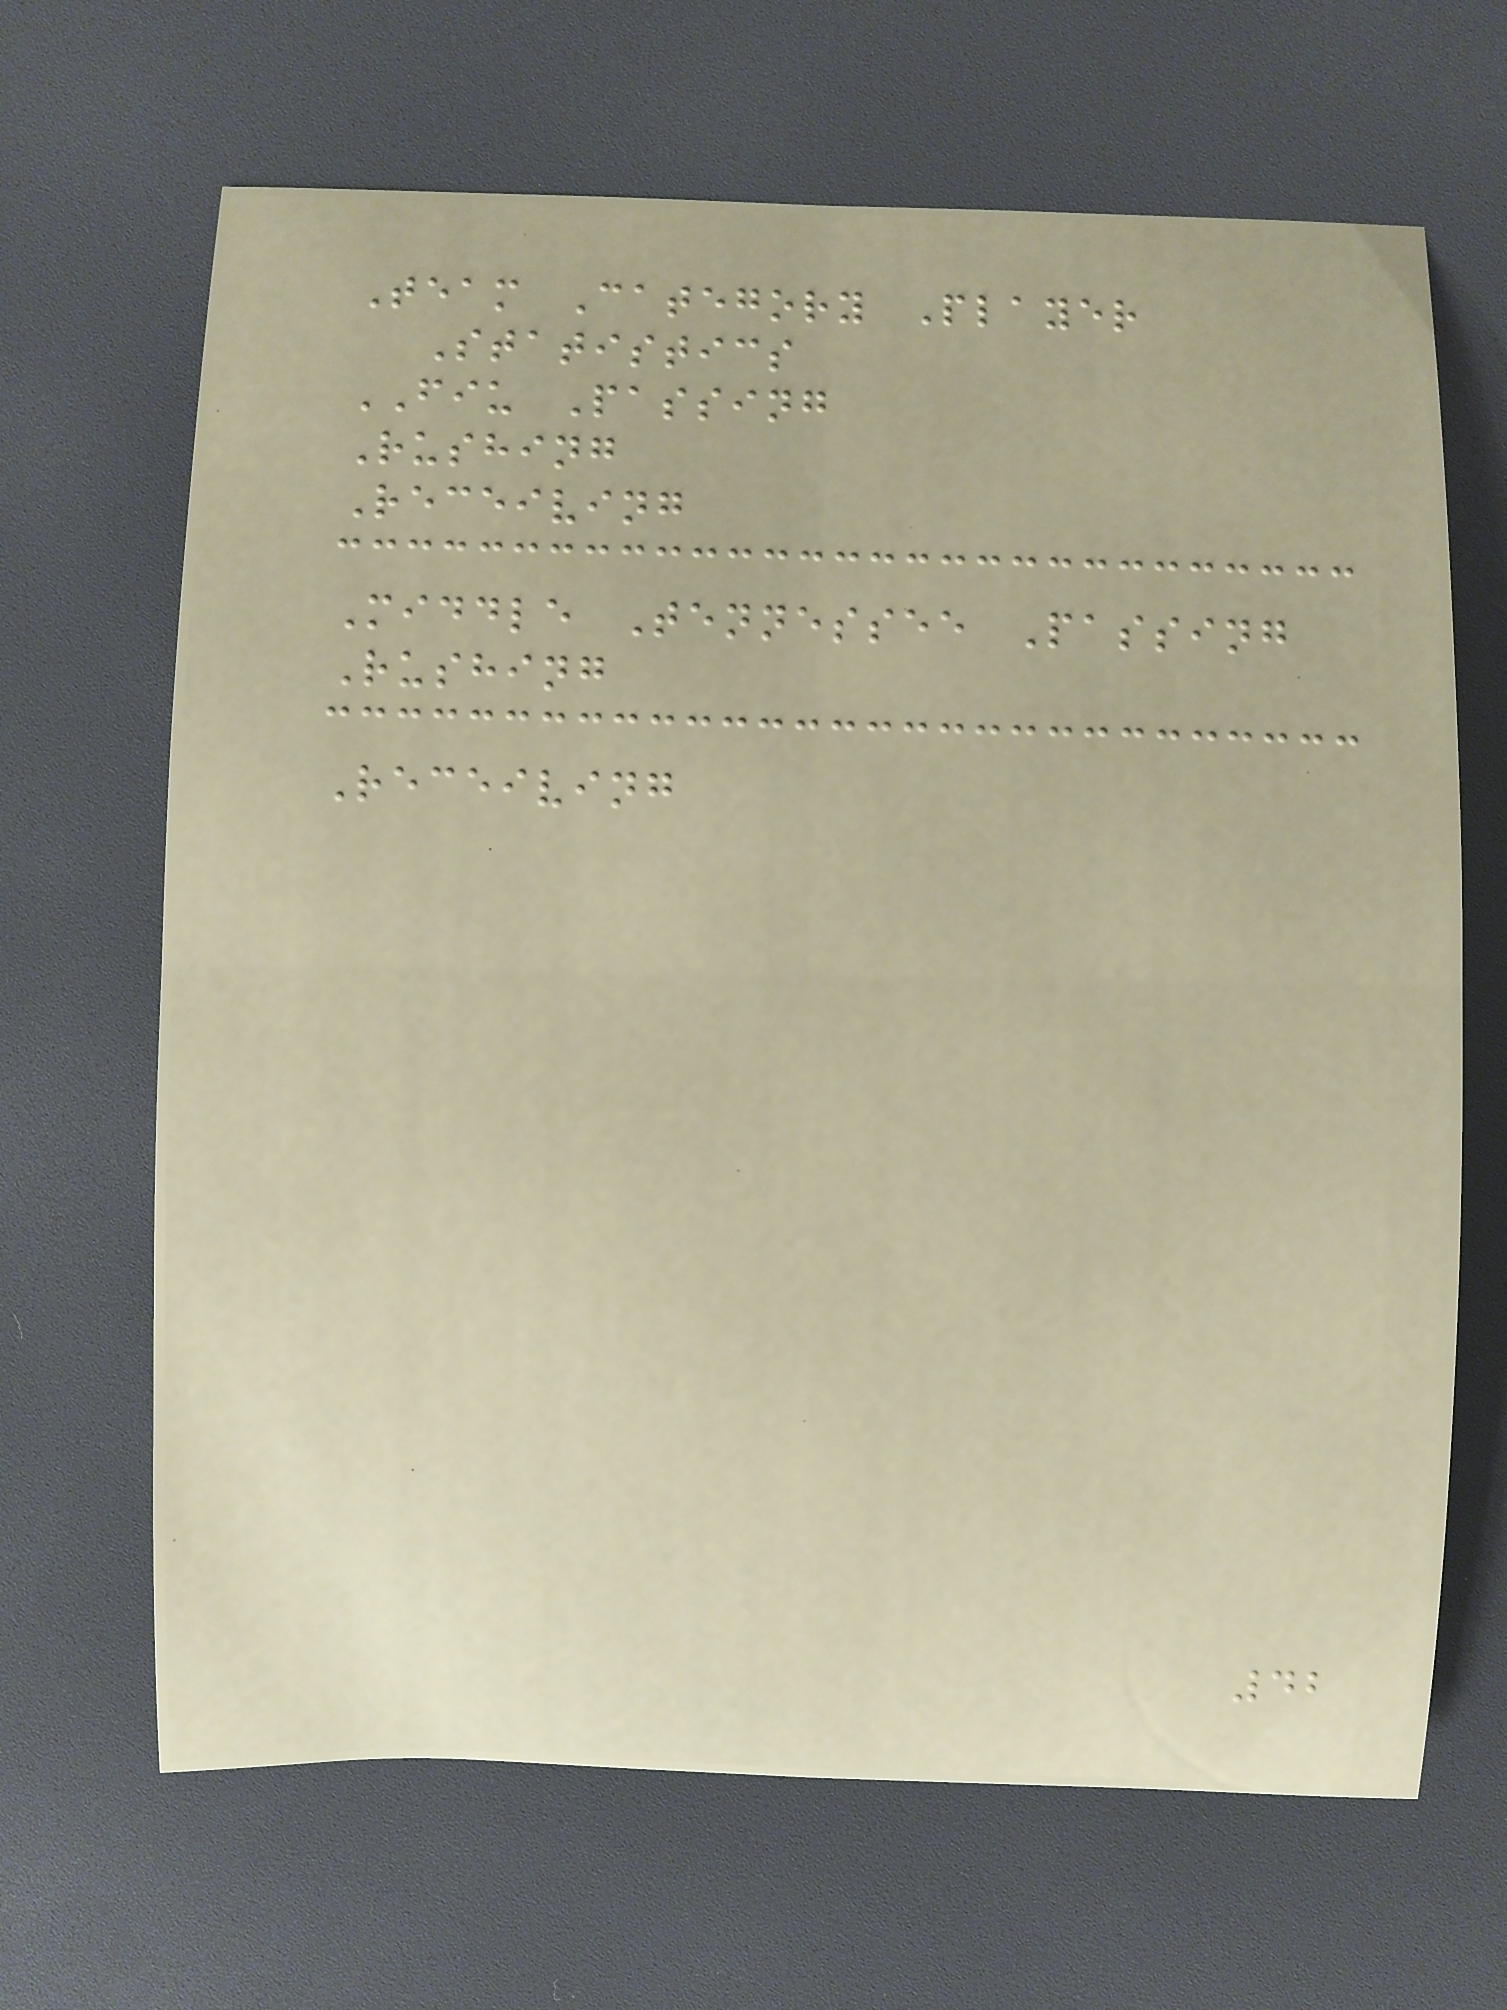Team Category Player
Statistics
FIU Passing
Rushing
Receiving
Middle Tennessee Passing
Rushing
Receiving
42
